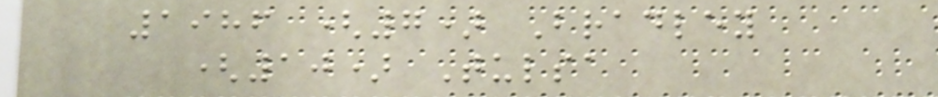1986 (7) Bradley
(10) Tulsa
